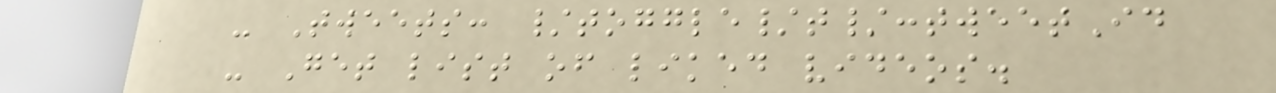- Tweets: /toggle/t/:tweetId
- Get list of liked videos.
